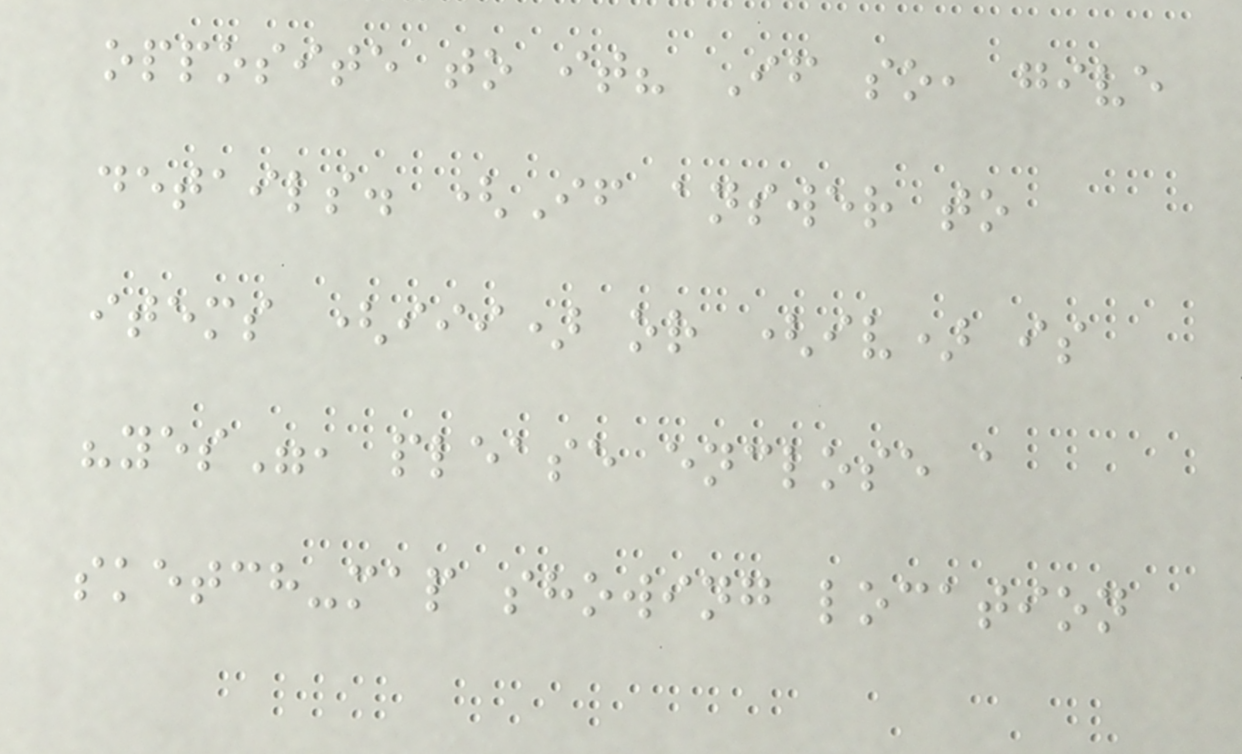opposite to it? If so, give
details. (If answer to
items (iii) or (iv) is
"yes", please enclose a
sketch-map showing location
